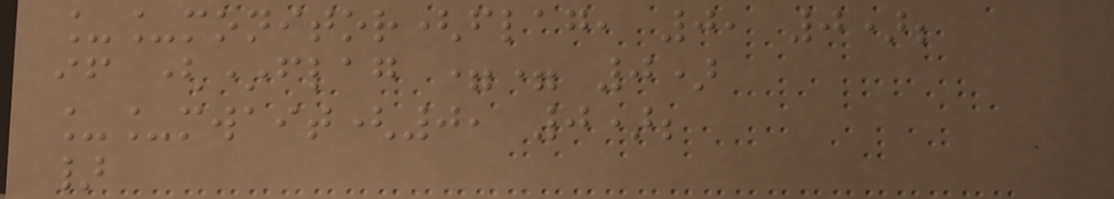__monitor(flag, 0, 0);
if (*flag == 0)
__mwait(0, 0);
}
